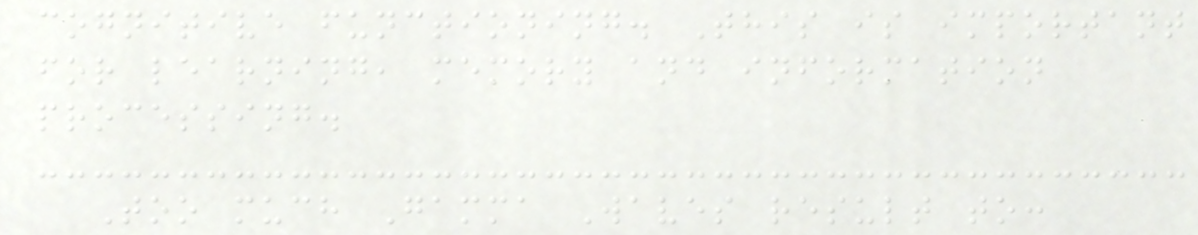cognitive functioning. This is important
for learning, memory and information
processing.
Too much Gamma Waves result to:
